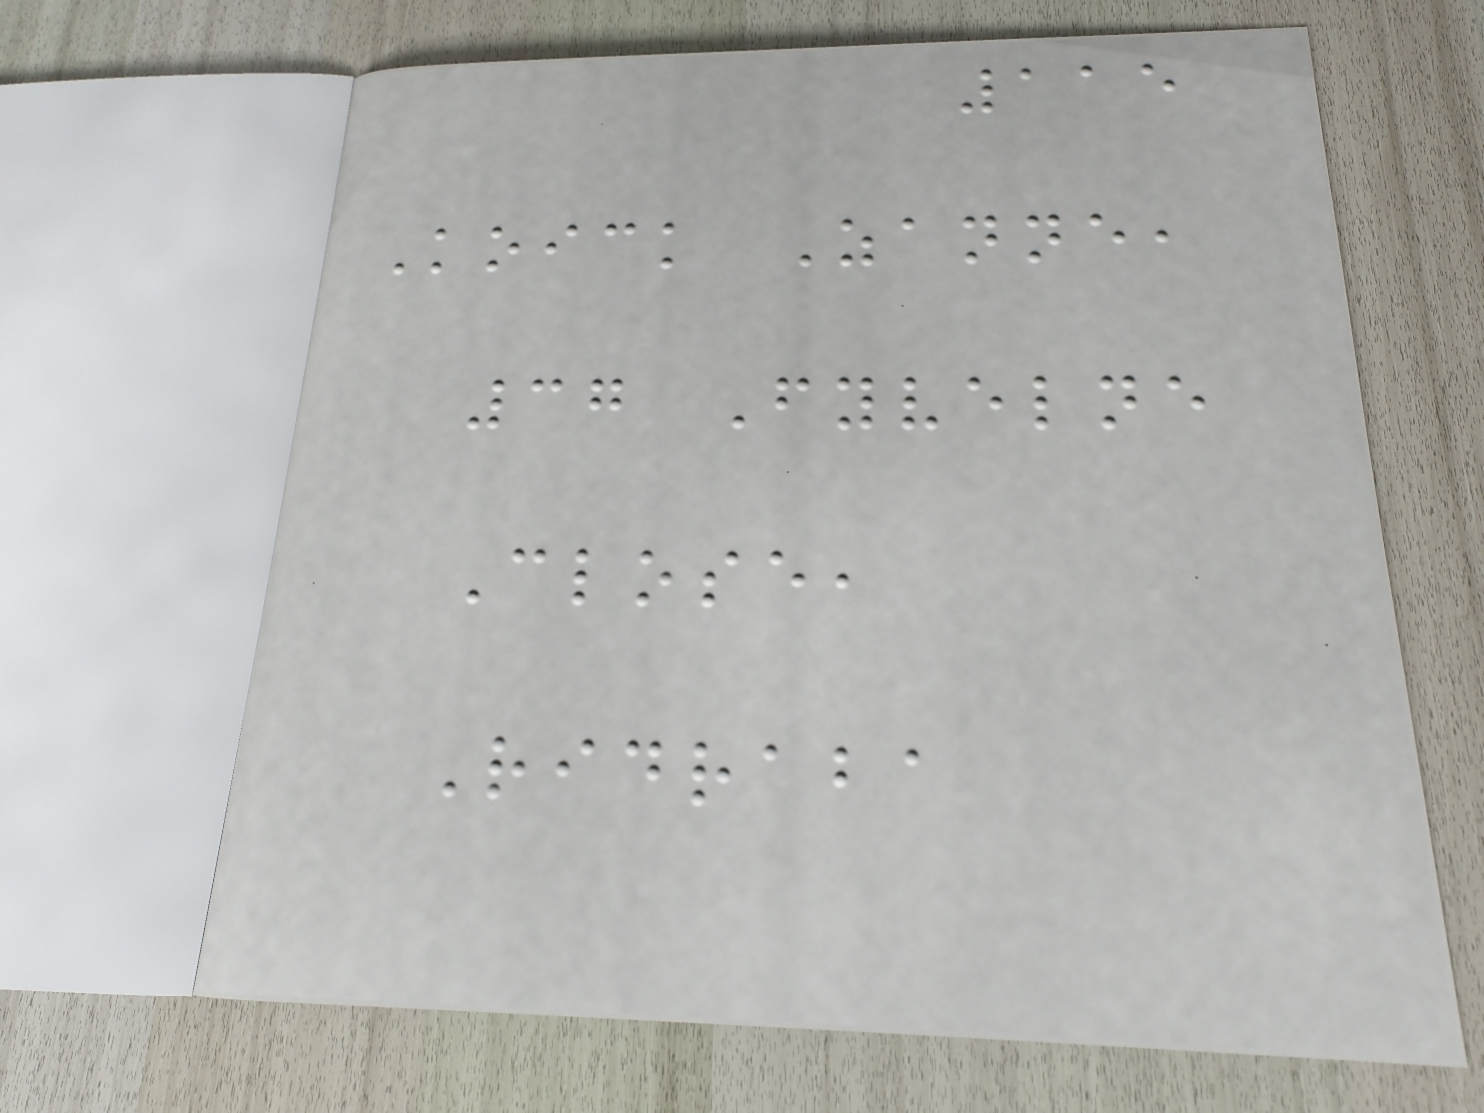115
Koick Zanne,
37 Fyvelne
Close,
Ridraba
